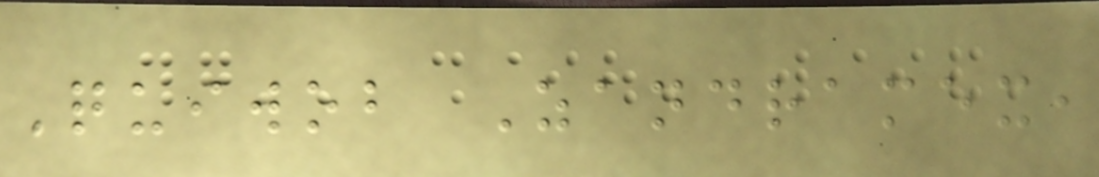Quiwob Zandramex,
